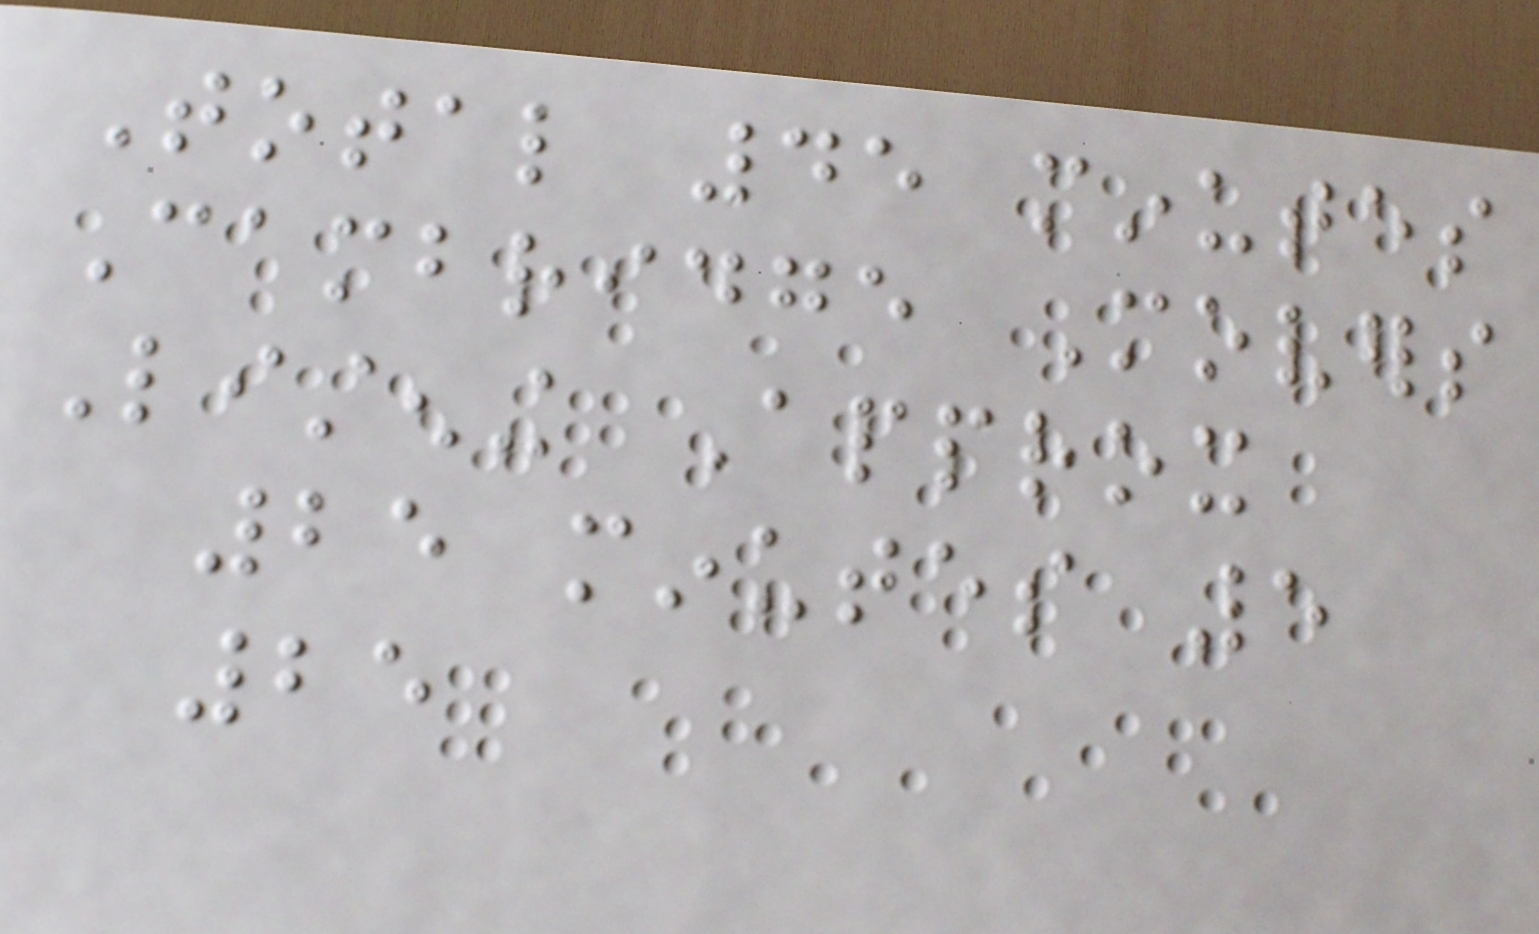Total 45 minutes
Cambridge Movers
Listening Approx
25 minutes 5
25
